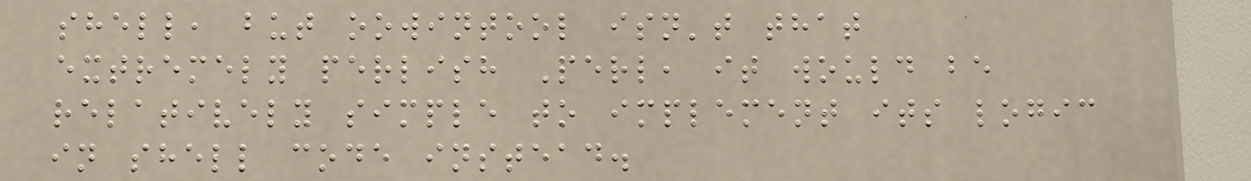shell, but oowintool isn't that
extremely perlish Perl, it would be
relatively simple to implement its logic
in shell code instead.
